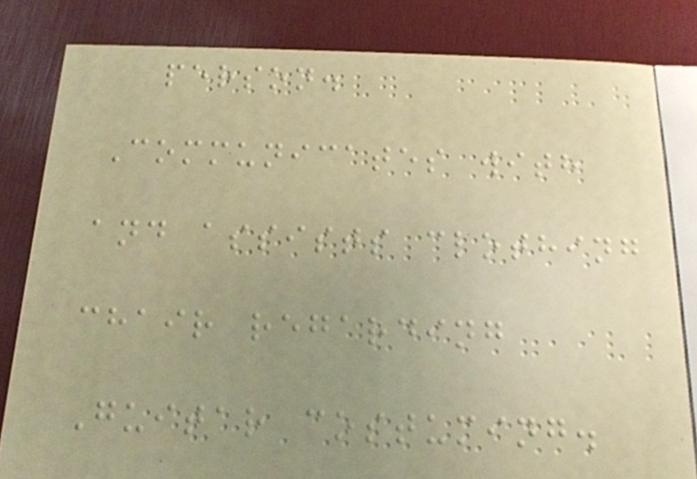person.
Communicates with
and assists clothing
chair regarding
Guitar costuming.
